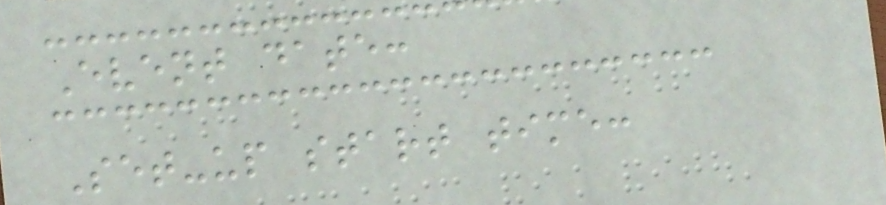Event date:
Set-up start time:
